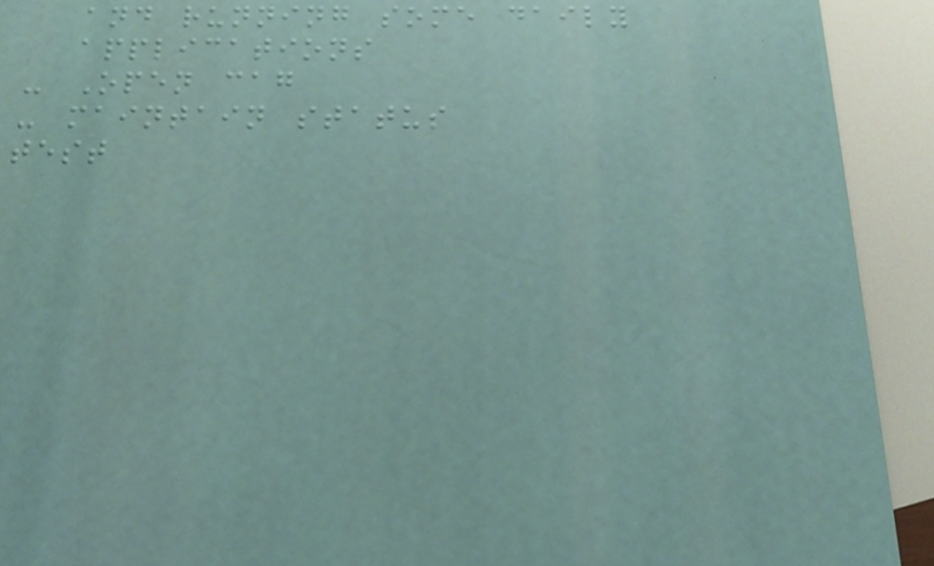and running some daily
applications
- Open cag
- maintain status
test
